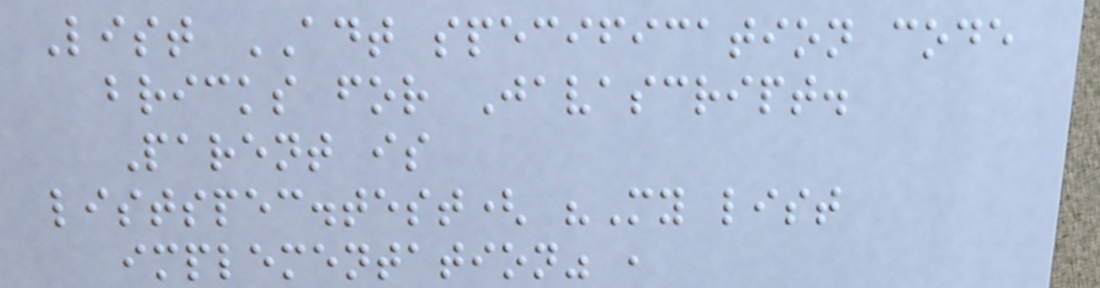List ADT specification code
bricks for Javascript.
Parent is
listspec.test( "My list
implementation" ,
